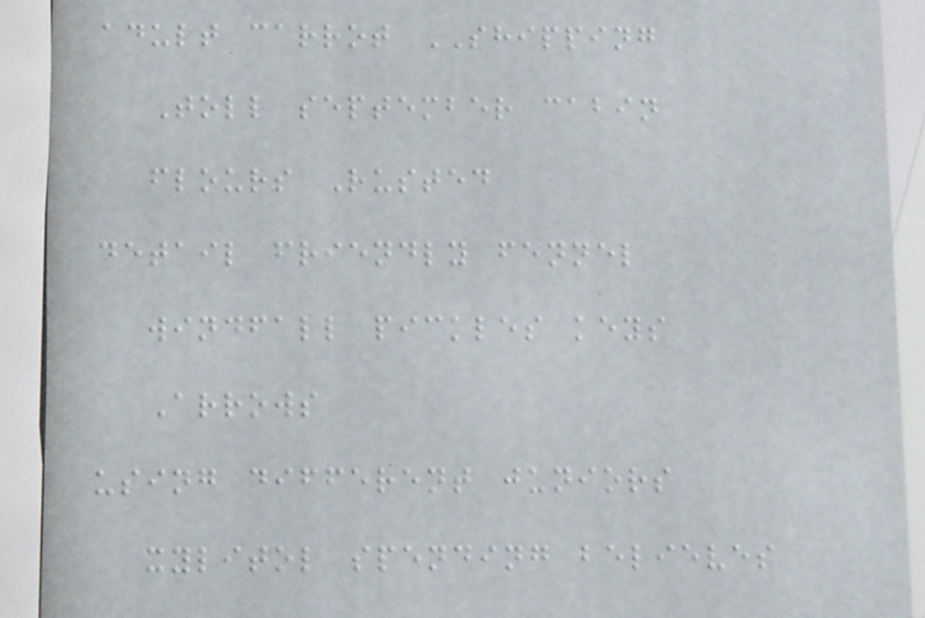adult carrot SHIPPING
Toll september cabin
flours Rusted
detail friendly fennel
windfall pickles keys
Arrows
using different juniors
xylitol spending believes
